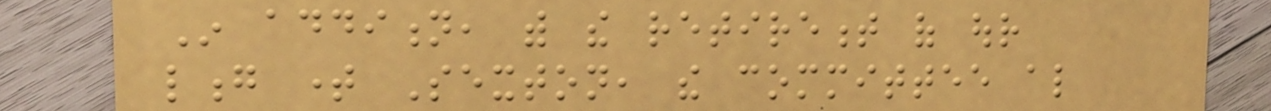In addition, with the retirement of our
long time Sexton, the committee also
